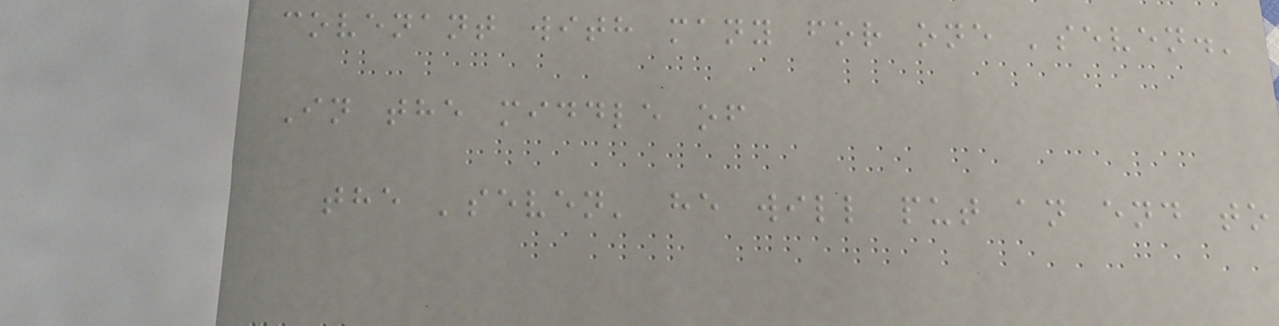covenant with many for one 'seven.'
In the middle of
the 'seven' he will put an end to
